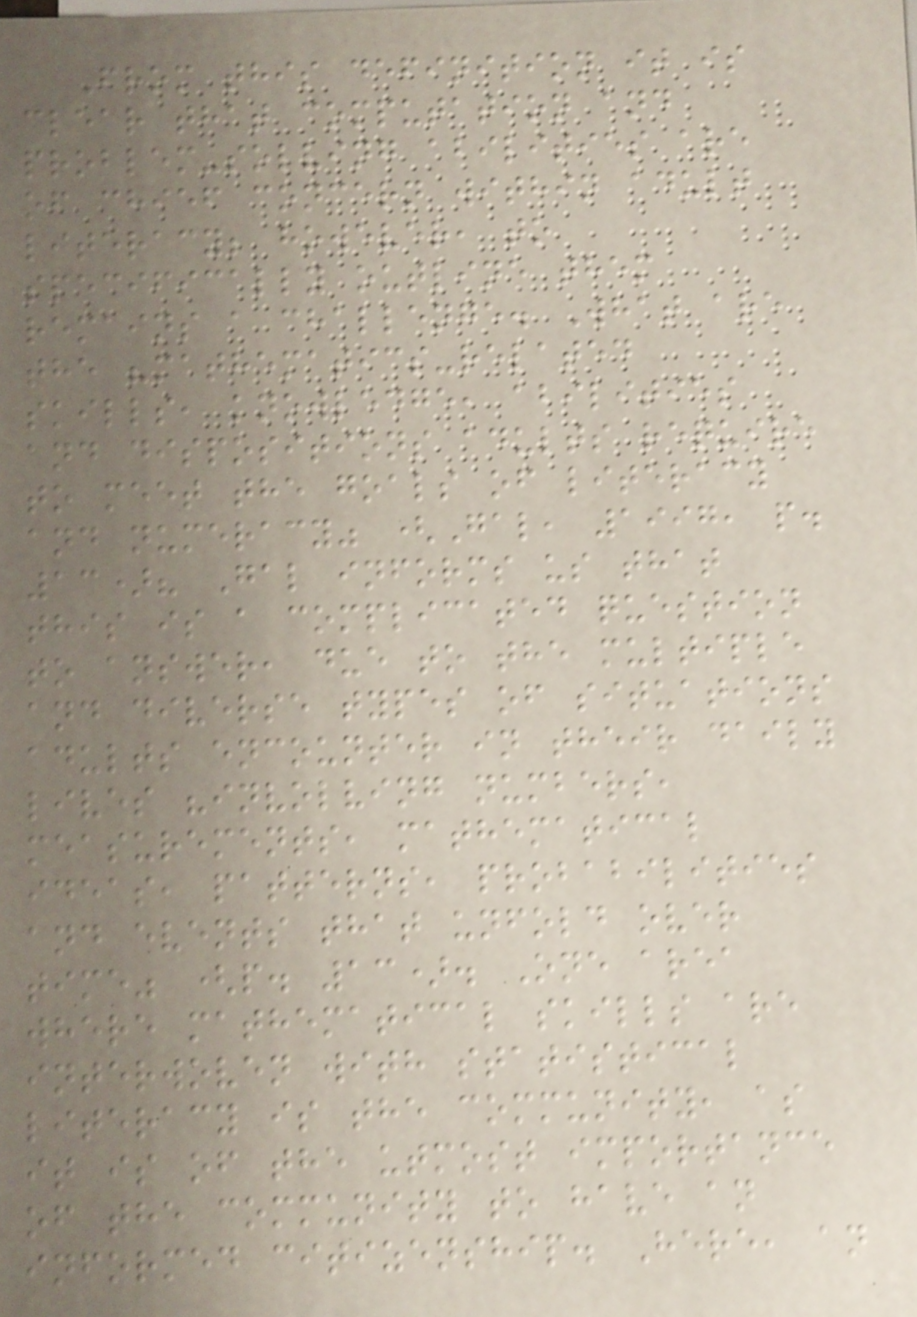From this definition it is
clear that computation and
problem-solving abilities are
of chief concern within adult
literacy; however, to
specifically outline them
remains a challenge. What are
the "mathematics-related
skills, knowledge, abilities
and dispositions adults require
to meet the goals of literacy
and numeracy" (Gal, 1997, p.
13)? Gal informs us that
this is a complicated question
to answer, due to the multiple
and diverse types of situations
adults encounter in their daily
lives "involving numbers,
measurements, mathematical
ideas, patterns, probabilities
and events that unfold over
time" (p. 13). One area
where mathematical skills are
interwoven with statistical
literacy is the community, as
it is of the utmost importance
of the community to have an
informed citizenship. Here, an
